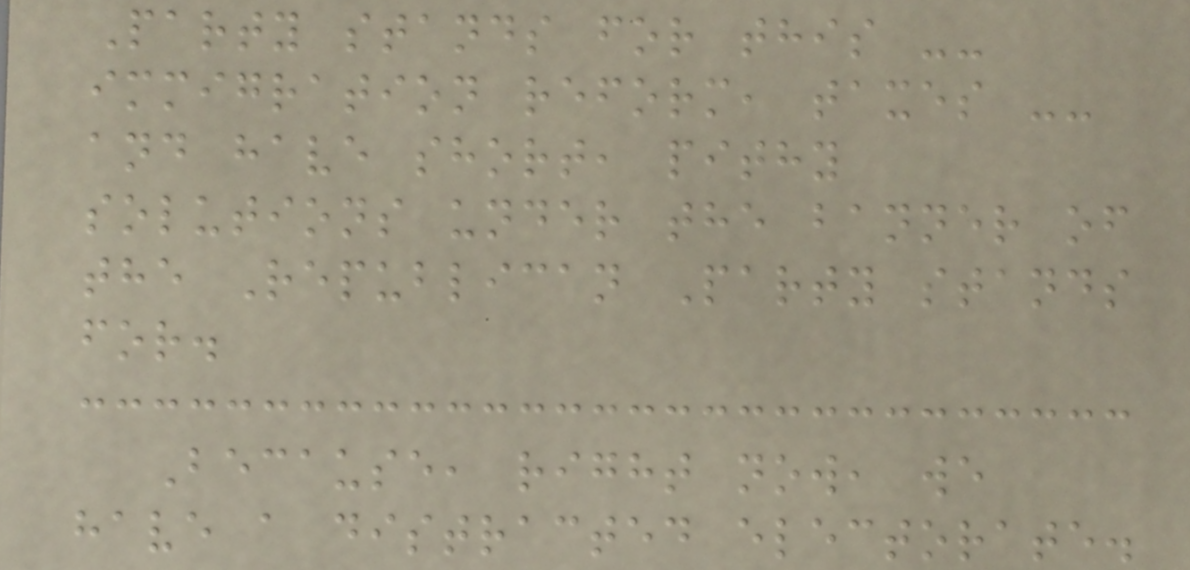Party stands for this --
immigration reform, taxes --
and have short, pithy
solutions under the banner of
the Republican Party stands
for.
Because, right now, we
have a distracted electorate.
